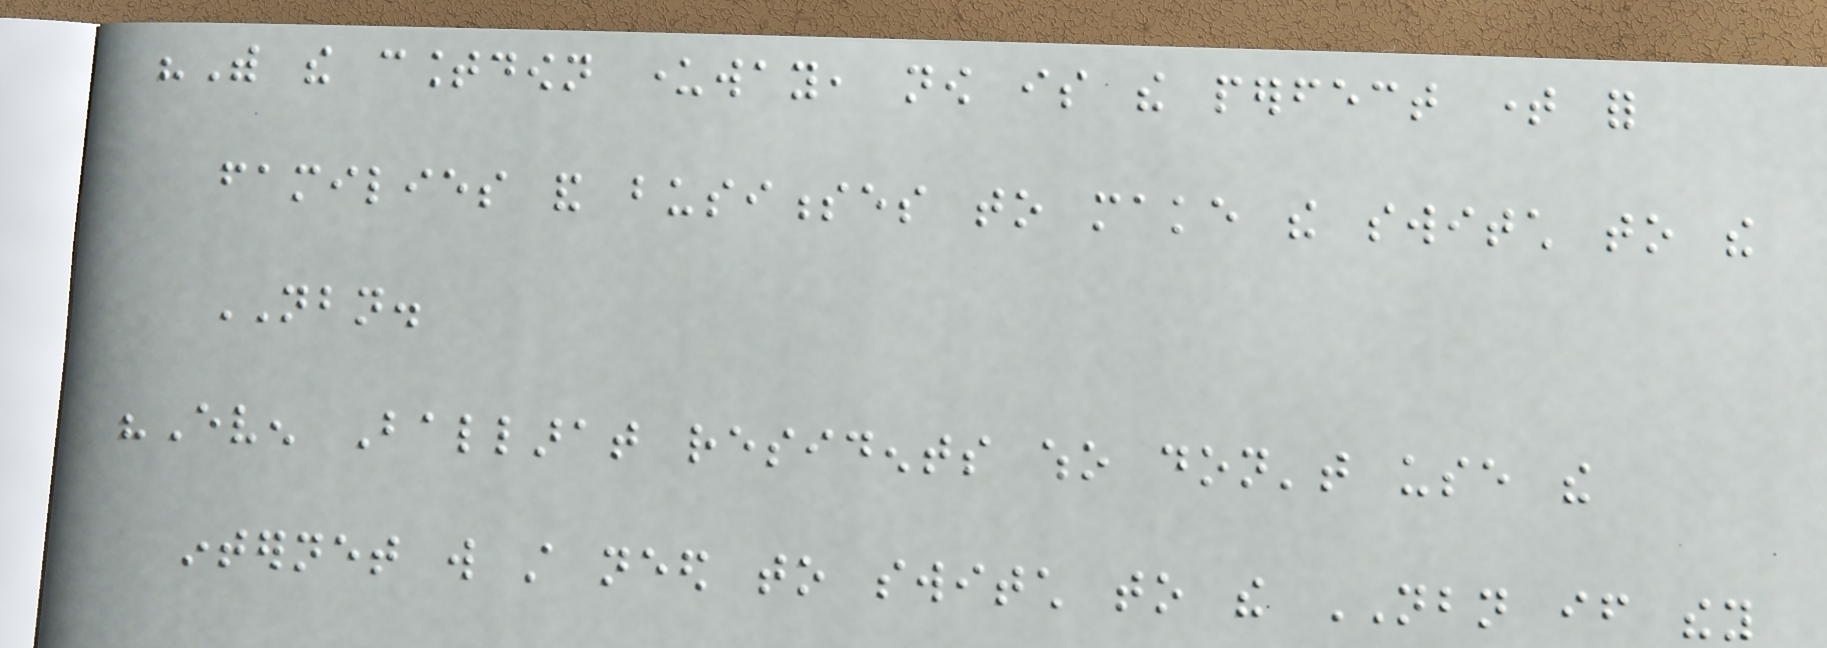"With the countdown underway, now is the perfect time for
families and businesses to make the switch to the
NBN.
"Even Ballarat residents who don't use the
internet will still need to switch to the NBN if they
